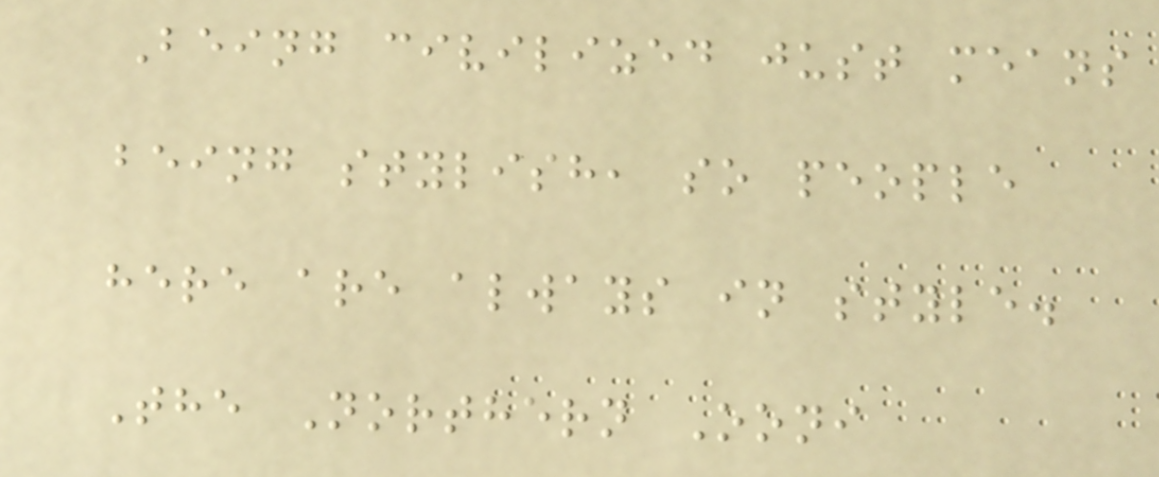Being civilized just means
being stylish, so people
here are always in style.
The Northern Ooni
